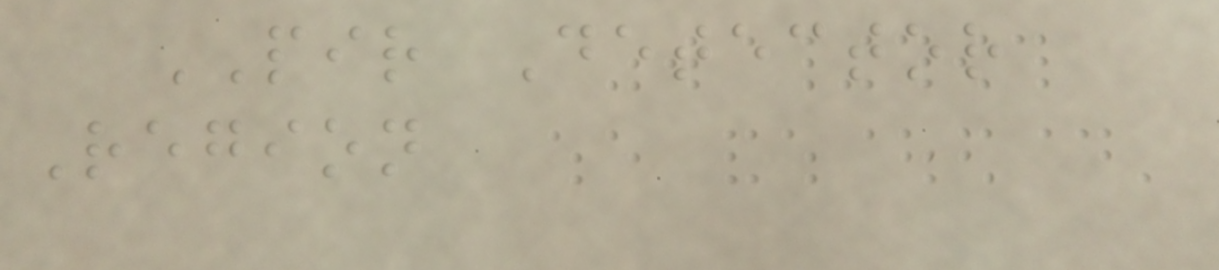PIR Detector
Region
